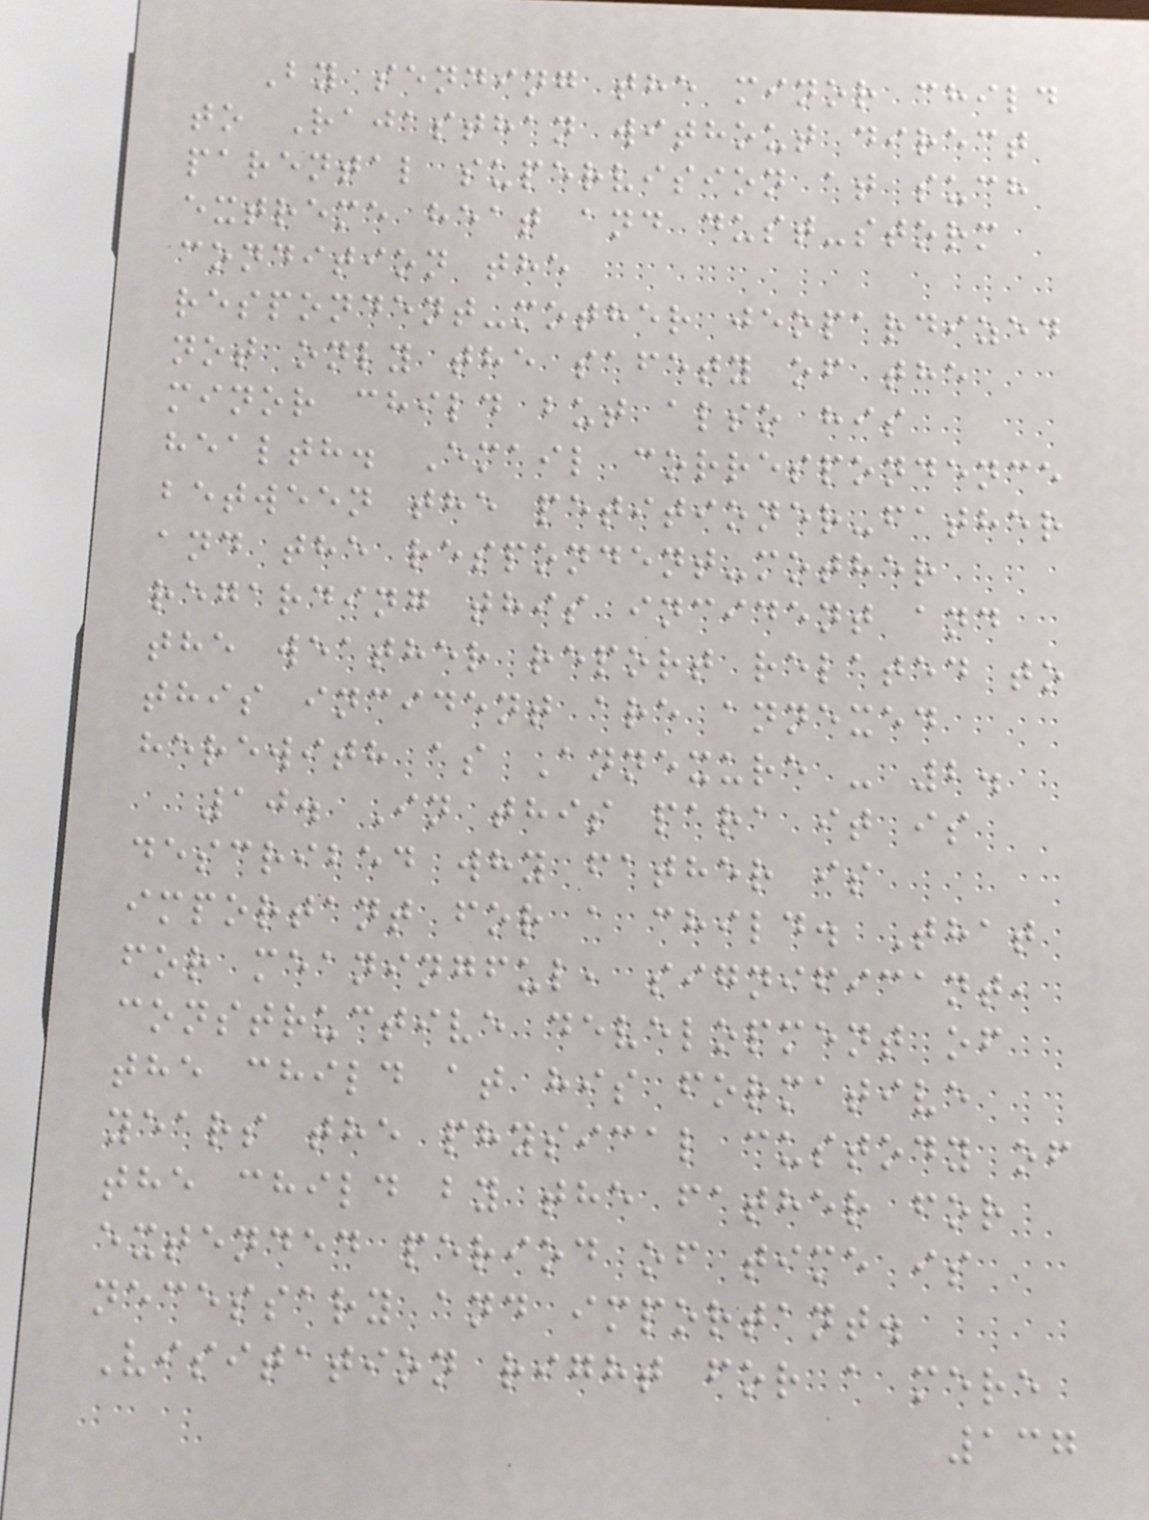By sending the minor child
to Rajasthan without direct
parental supervision at such
extreme heat and dust-storm
condition the
respondent-mother jeopardized
not only the safety of the
minor child but also his
health. Email correspondence
between the petitioner-father
and the respondent-mother
regarding this incident and
the weather report related to
this incident are annexed
herewith as Annexure - 2.
10. In this para it is
described why father is
important for a child. That
for meaningful, significant,
constructive development of
the child at his formative
years the physical custody of
the child by the father for
extended period of time is
necessary and important.
Visitation right for a mere
137
